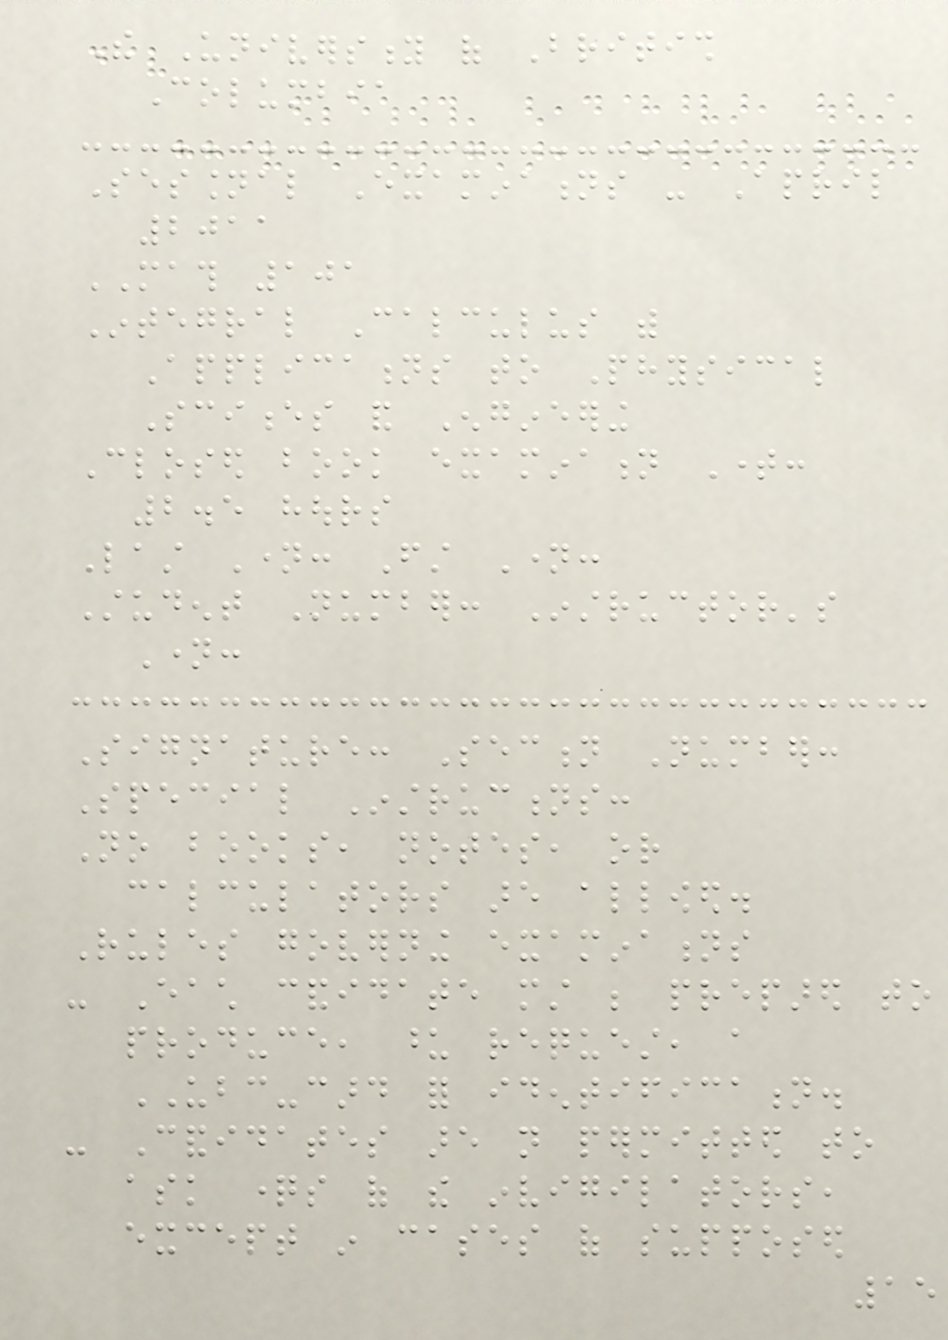The University of British
Columbia
Sessional Examinations - April
2011
MATH 101
Integral Calculus with
Applications to Physical
Sciences and Engineering
Closed book examination Time:
2.5 hours
Last Name: First Name:
Student Number: Instructor's
Name:
Signature: Section Number:
Special Instructions:
No books, notes, or
calculators are allowed.
Rules governing examinations
- Each candidate must be prepared to
produce, upon request, a
UBC-card for identification.
- Candidates are not permitted to
ask questions of the invigilators,
except in cases of supposed
15
